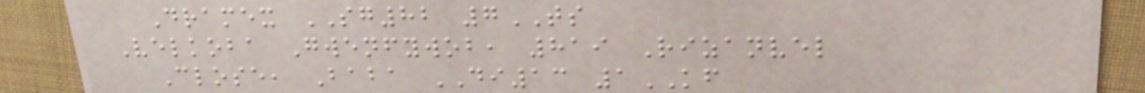Dramex SG82 7TS
Velkoba Gwenfywob, 819 Rizanvel
Close, Baba DI13 1KF
